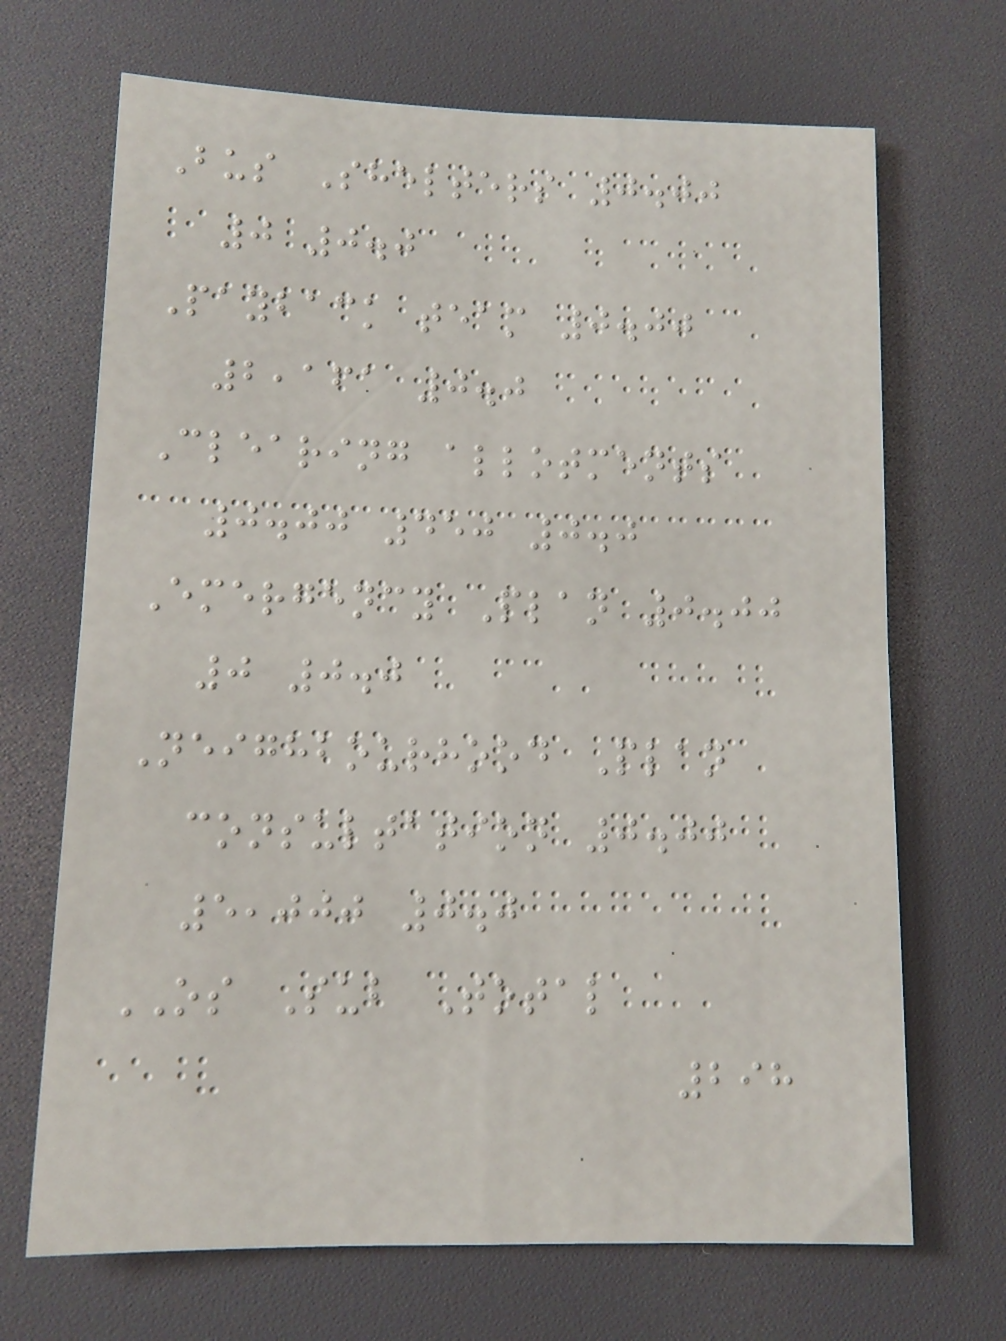Bus Shelters 0.00
0 0.0
Payback team 0.00
2,161 0.0
Clearing allotments
0.00 450 0.0
Emergency Plan 0.00
0 0.0
Neighbourhood Plan
consultation 0.00
5,000 0.0
OS Sub Total
298
